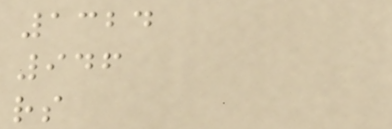1324
946
rs
